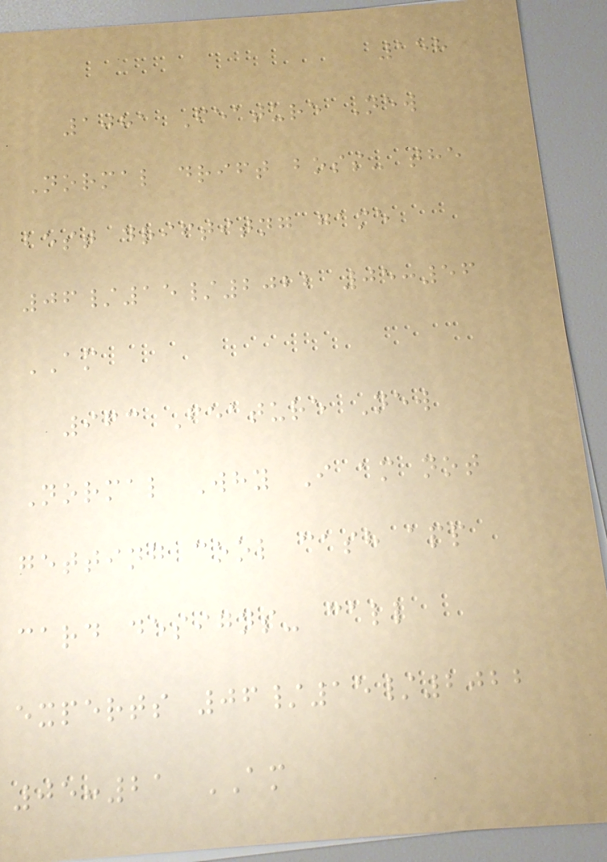158
1081 Feature New
Normal drift boss- the
best driftitng game
06/15/2022 05:56
AM
963 Feature New
Normal Why I am not
getting cool cash app
card designs- call
experts 06/15/2022
05:21 AM
